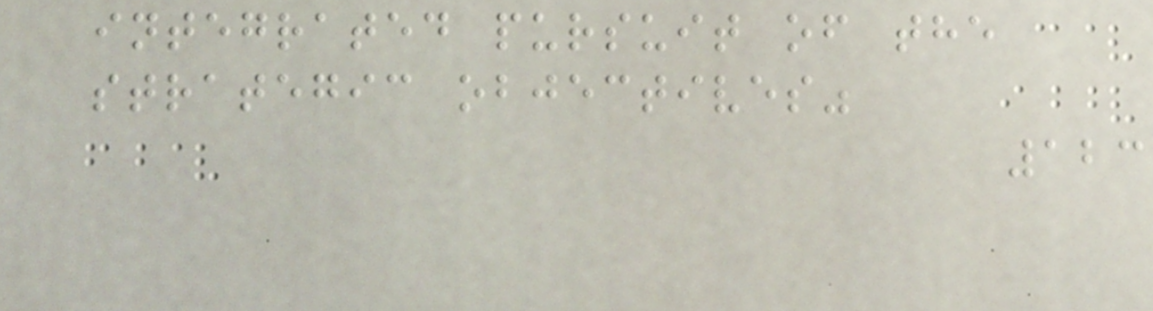integrated pursuit of the
strategic objectives"
123
